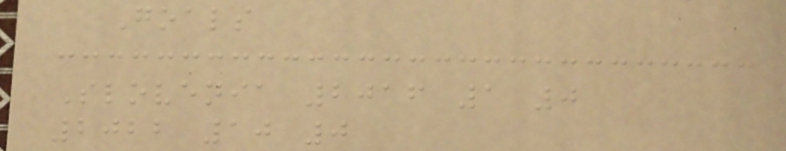Goals
Slovenia 2016 1 0
2022 10 0
